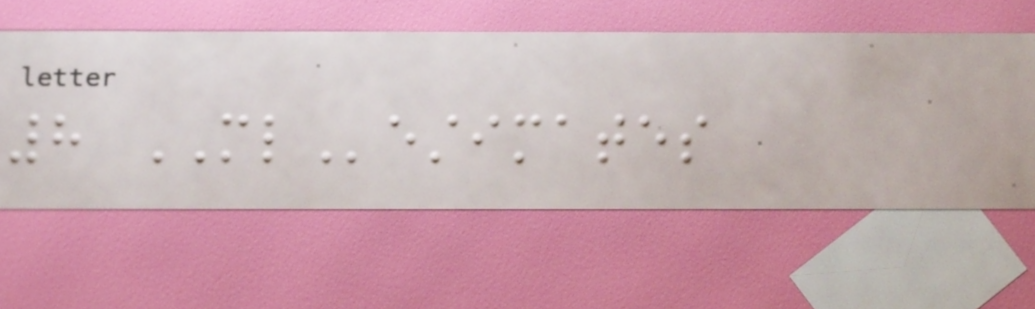8 MLestimates
